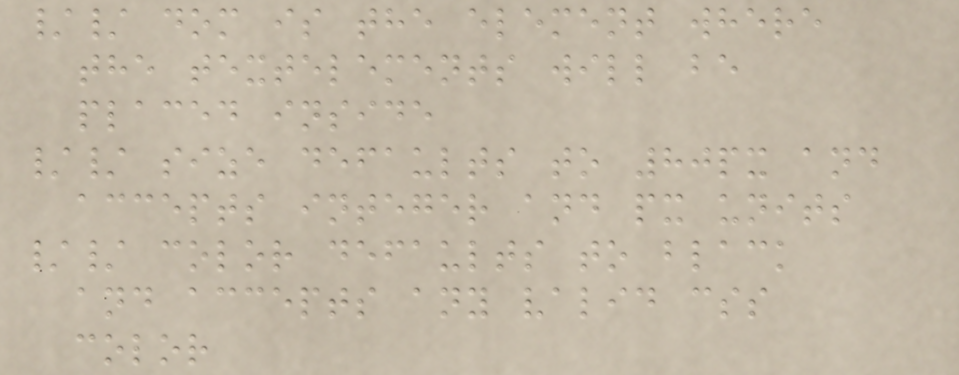// dom is the element where
the textelements will be
placed inside
// size defaults to 80px and
accepts integer and px units
// color defaults to black
and accepts any valid css
color
